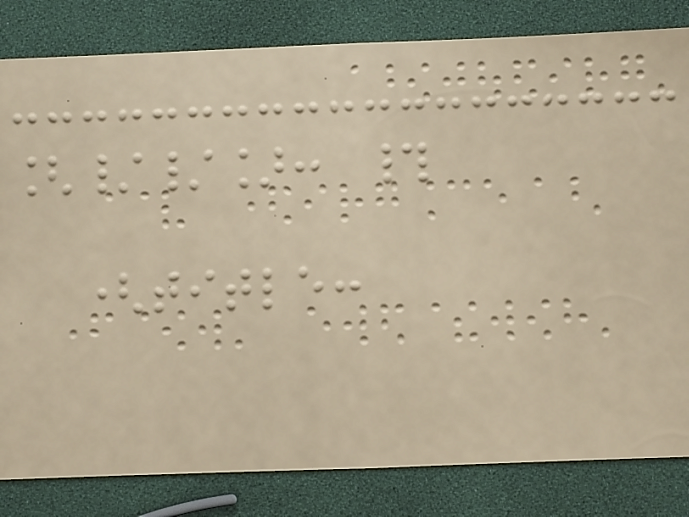[//]: #
(title:
